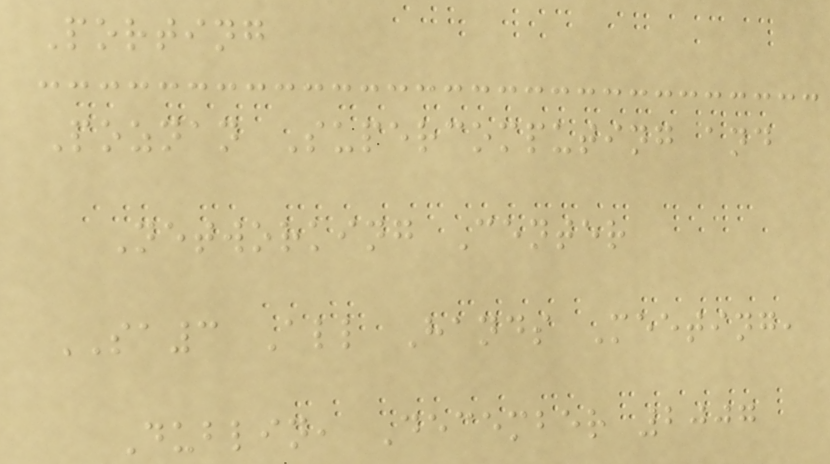Porting
Poznan Supercomputing and
Networking Center
SA3 All Hands Meeting,
Dublin, December 2007
